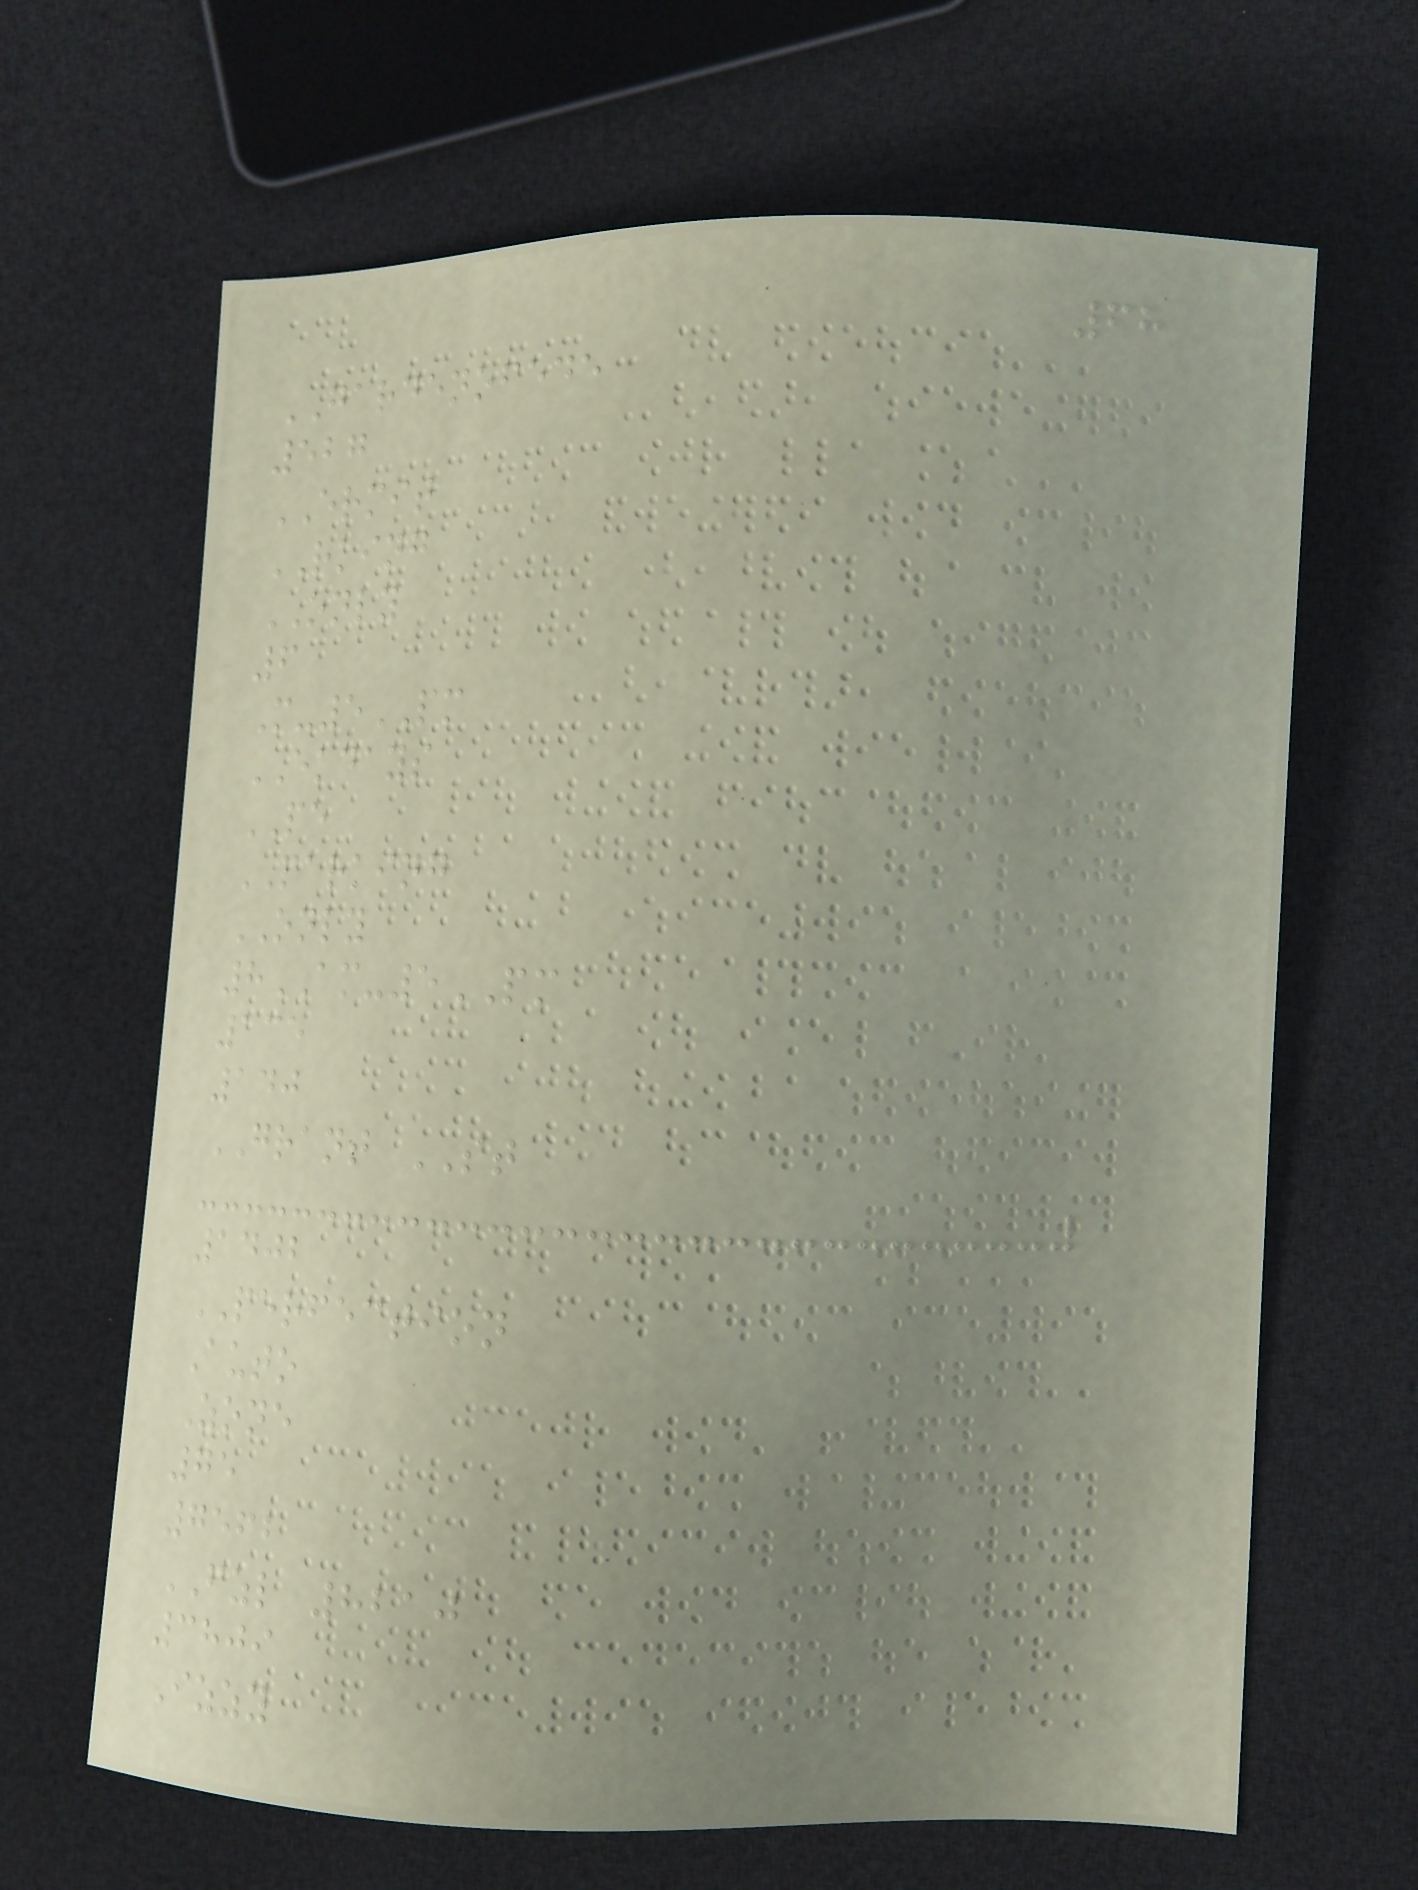68
GARDENOFEDE
527
ERMIT
RKING
ONLY
6
M-5PM
EKDAYS
PE
PARKING
ONLY
8AM-5PM
135
140
GRANT ST
1402
PERFECTION
Auto
Zone
75
7562
FZL 8210
3809
Izzy
